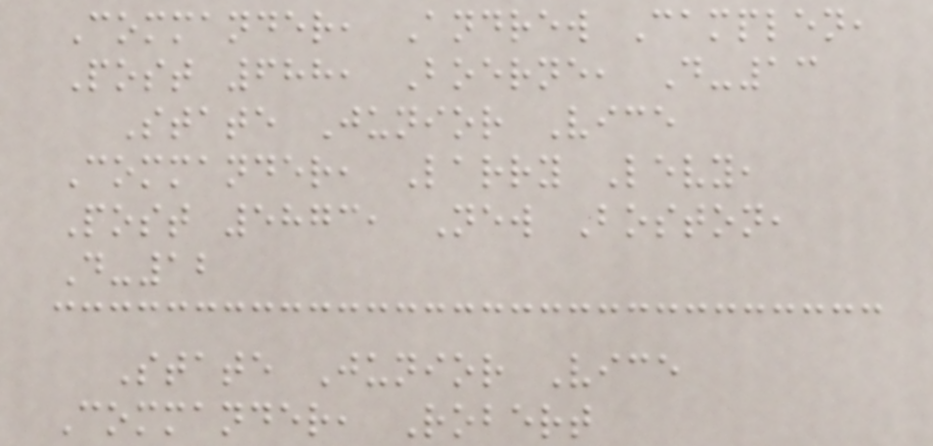Commander, Andrew Camplen,
Post 688, Boerne, D-13
State Junior Vice
Commander, Larry Levy,
Post 5873, New Boston,
D-12
State Junior Vice
Commander, Robert
